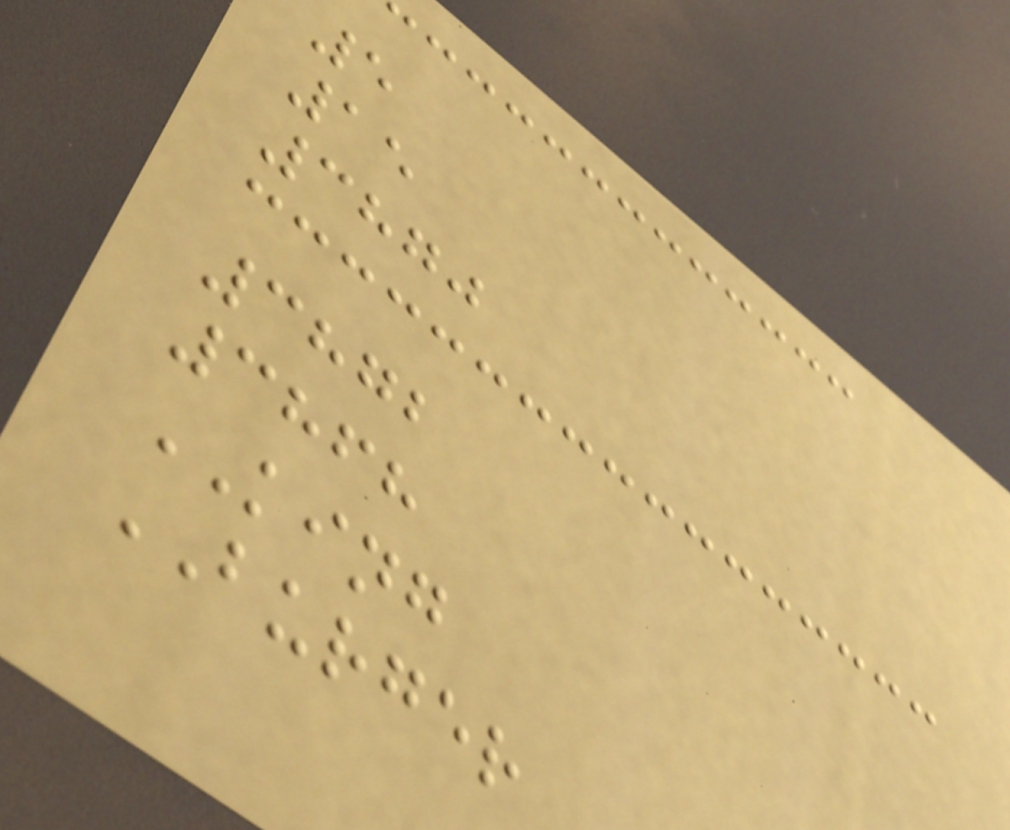5
15
3870
3872
3868
KING
BURGER
